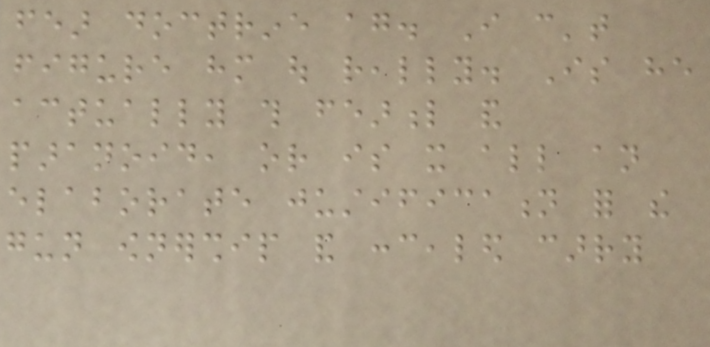fear doctrine again. I can't
figure him out really. Is he
actually this fearful and
paranoid, or is it all an
elaborate justification for the
gun ownership and concealed carry
